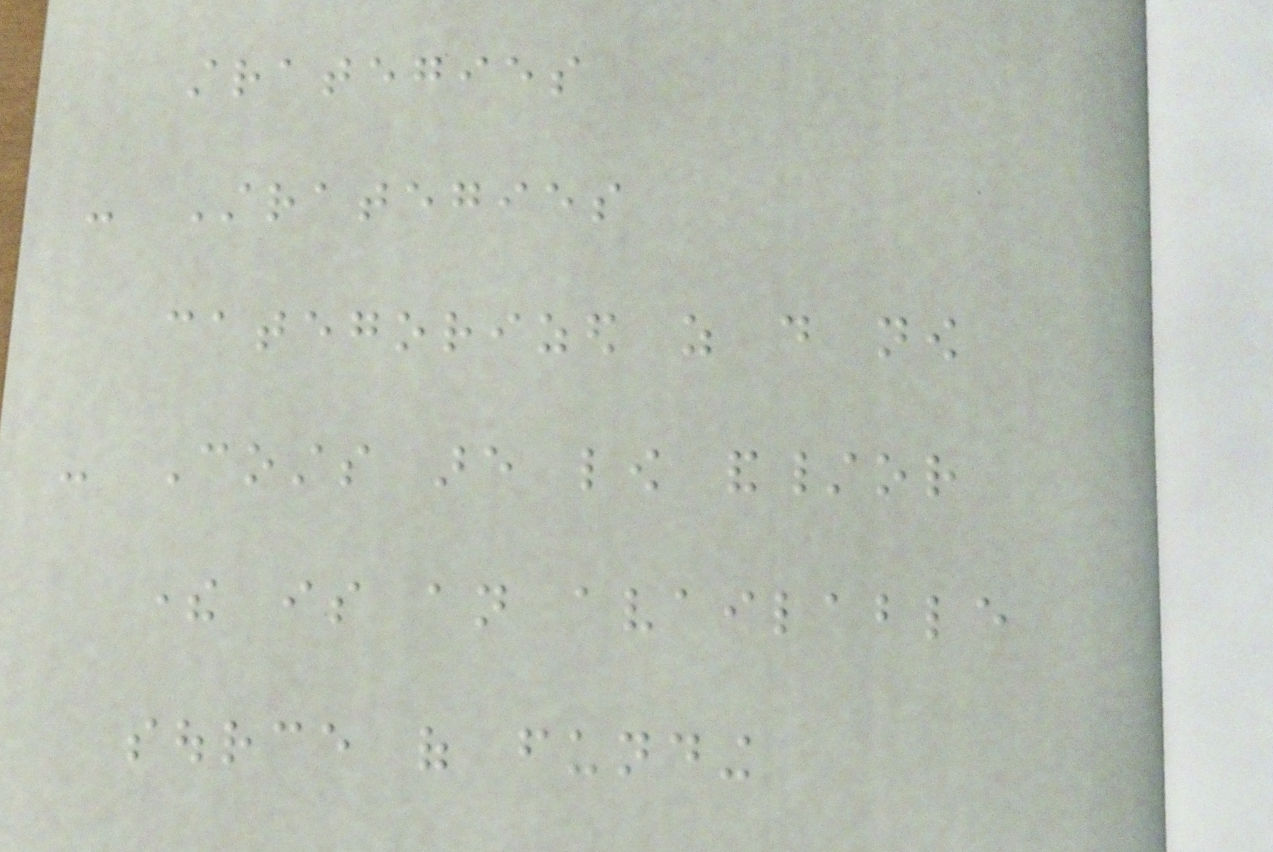strategies
- Strategies
categorized as do now
- Costs are low and/or
there is an available
source of funding
